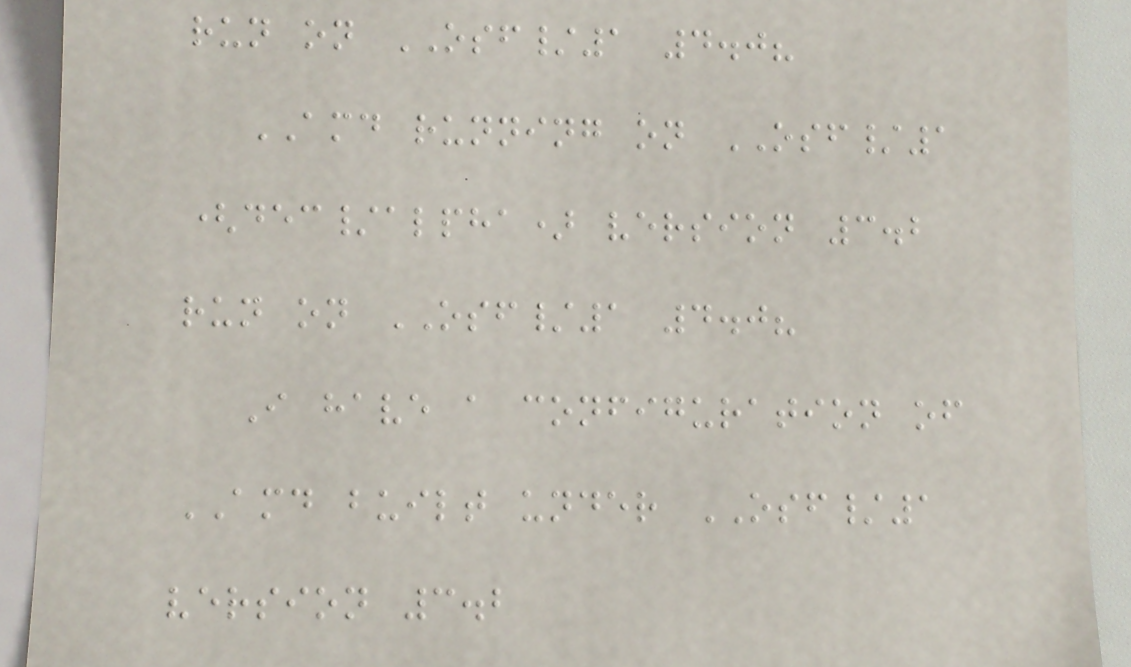run on OSF/1 4.0?
AMD running on OSF/1
(dec/alpha) version 3.2
run on OSF/1 4.0?
I have a configuration of
AMD built under OSF/1
version 3.2
